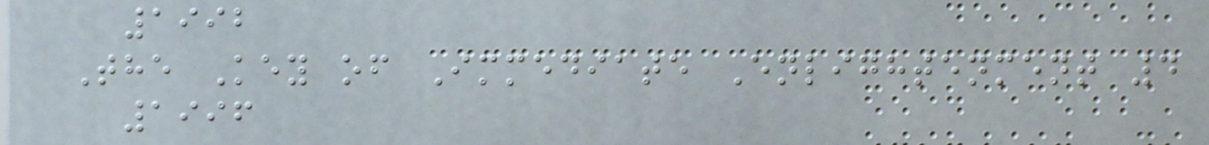1992
The Key of Immediate Enlightenment 4
1996
